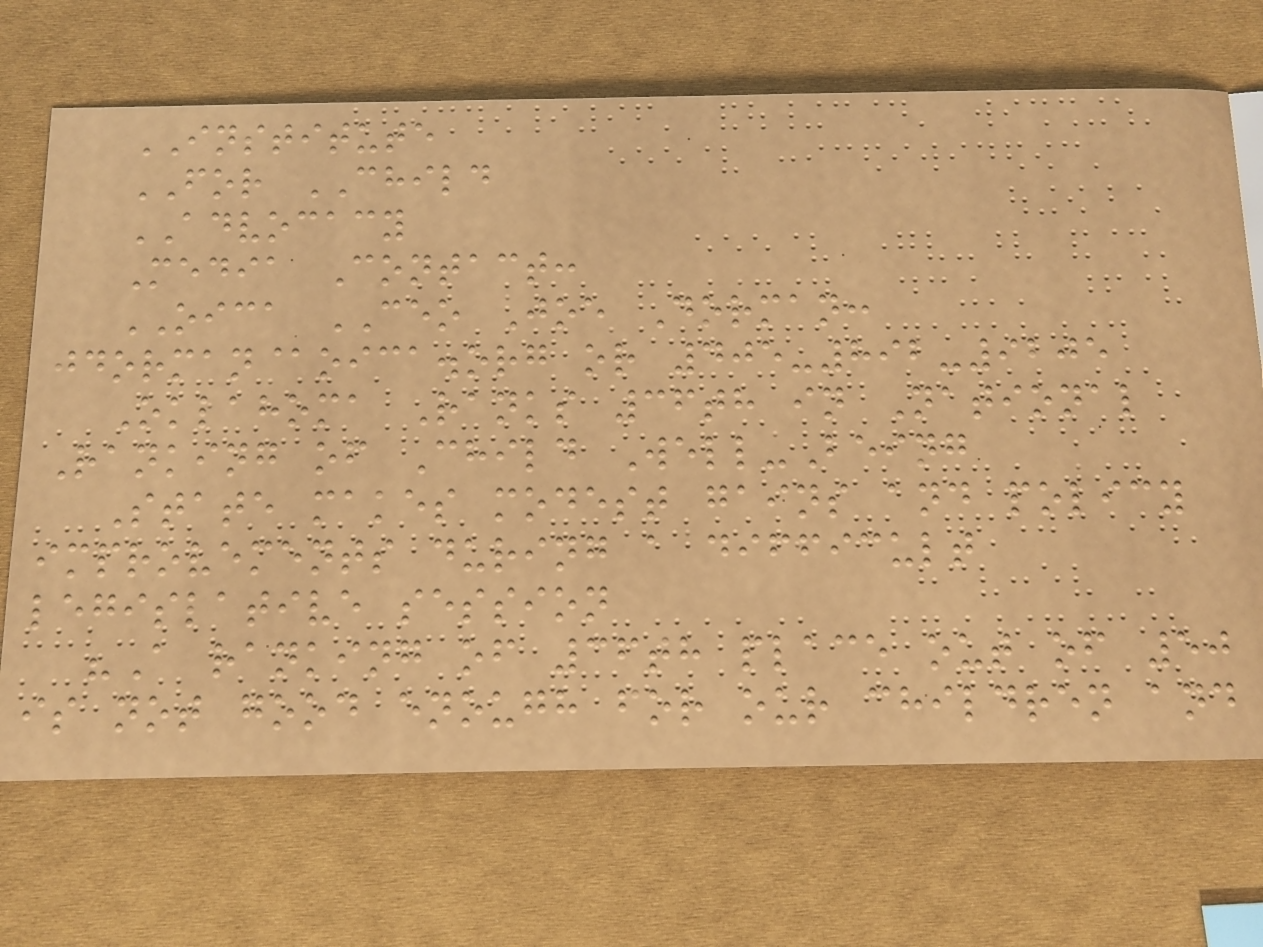INSTITUTE
FOR CHILD
ADVOCACY
Media Contact:
OICA CEO Joe Dorman:
jdorman@oica.org or 405-892-9205
Oklahoma Ranks 36th in National
Ranking of Child Well-Being
State makes modest gains and policy
improvements during a difficult
legislative session
"A ranking of 36th place out of 50
is not good enough for our children and
